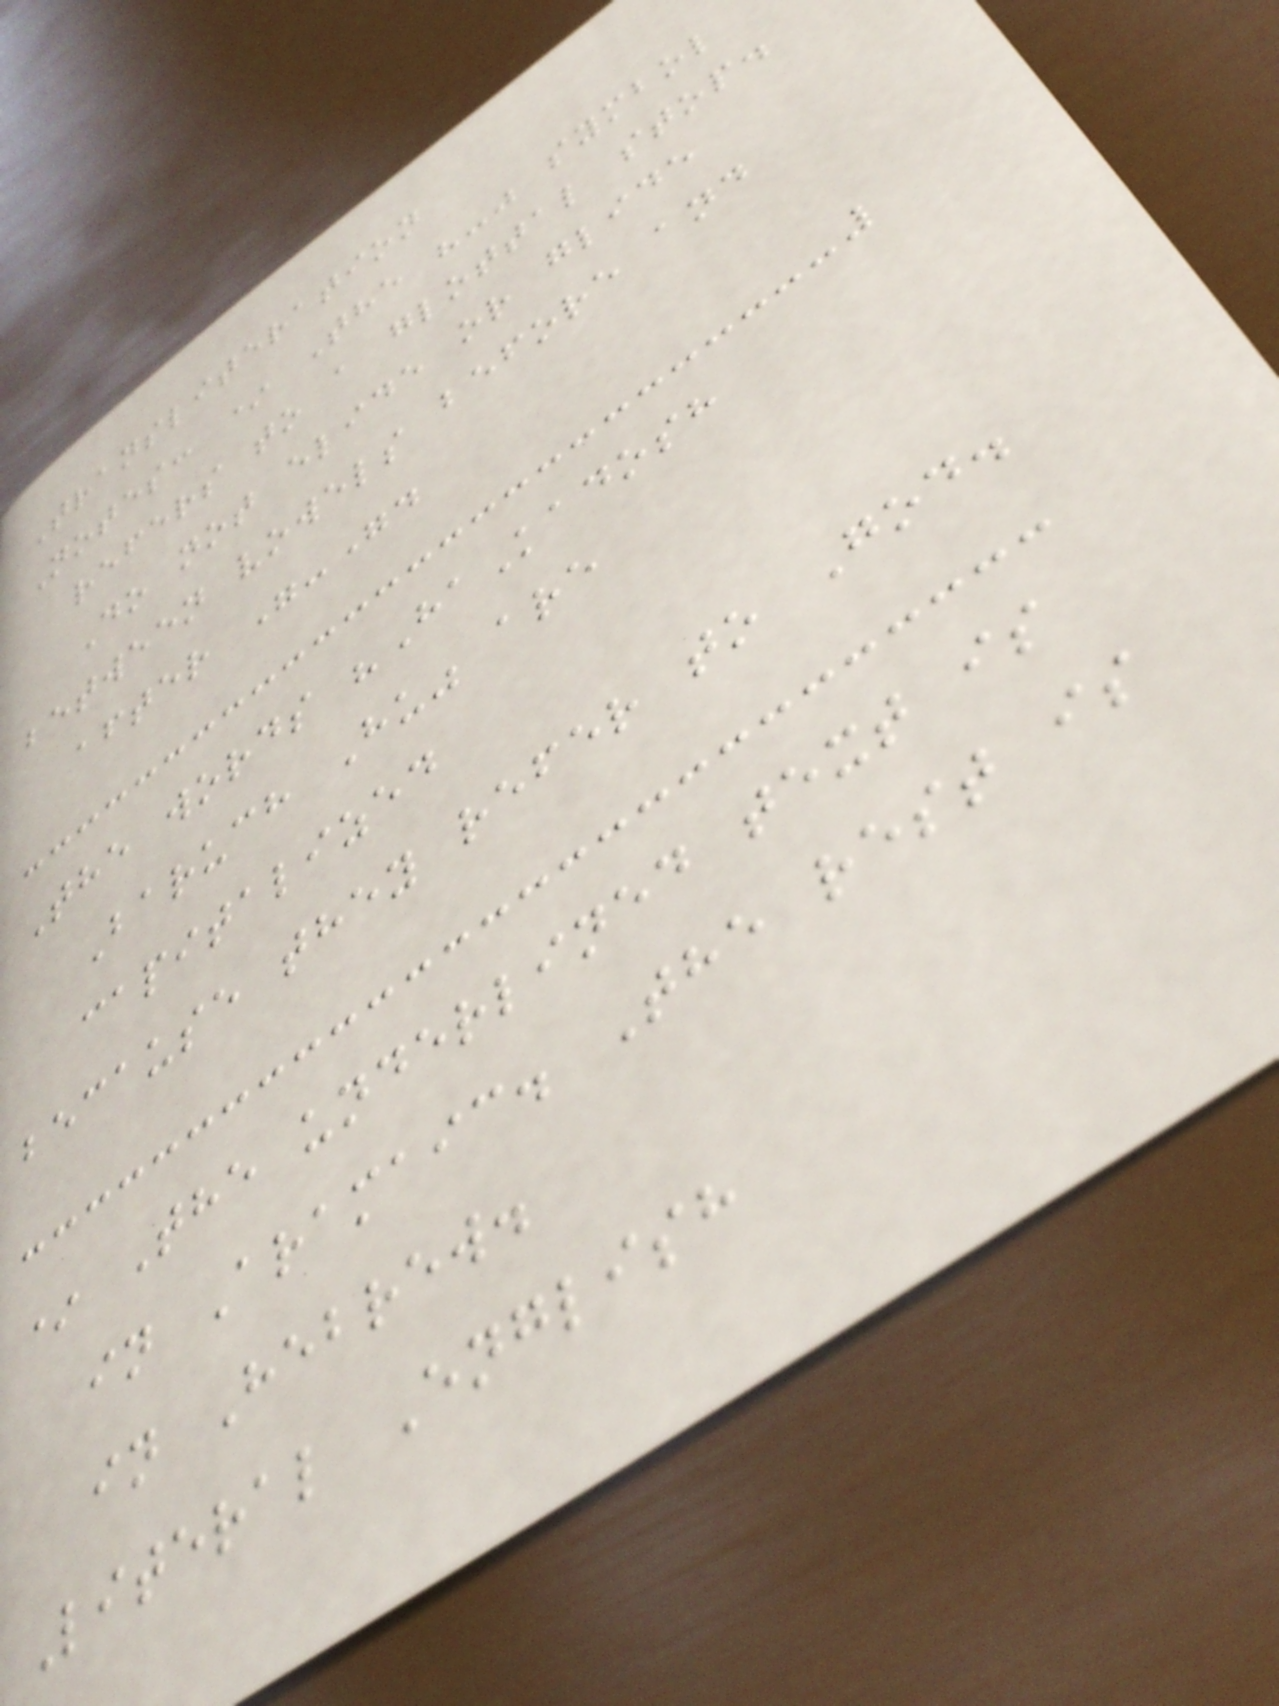Transliteration
Notes: * The "-" symbol
refers to a glottal stop.
Do not elide or glide
between vowels before and
after "-".
The words "HaKadosh
Baruch Hu" are
capitalized
because they refer to God.
* The underlined text is
in Aramaic. The rest is
in Hebrew.
Literal English
